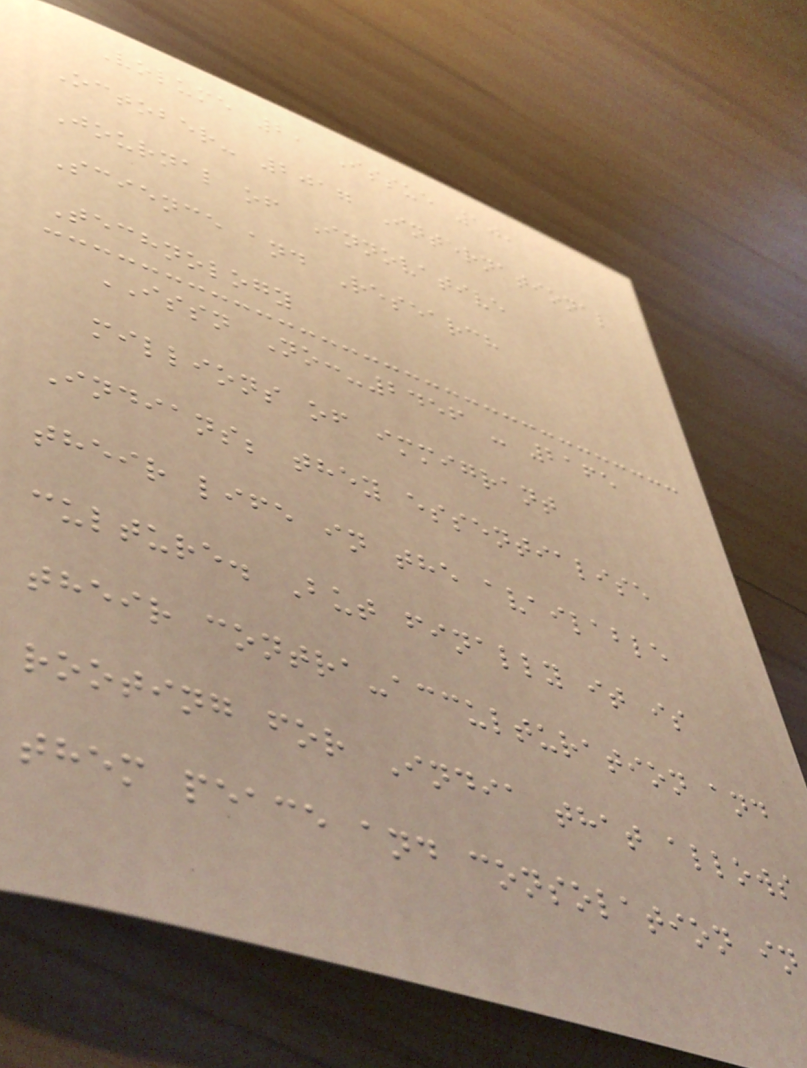Volume 2, Issue 10,
October- 2017 International
Journal of Innovative
Science and Research
Technology
ISSN No:-2456 - 2165
millions of immigrant
Indians; they essentialise
their life in the available
culture. But finally it is
their contra-acculturation and
rooting for India that allows
them peace and consolation in
